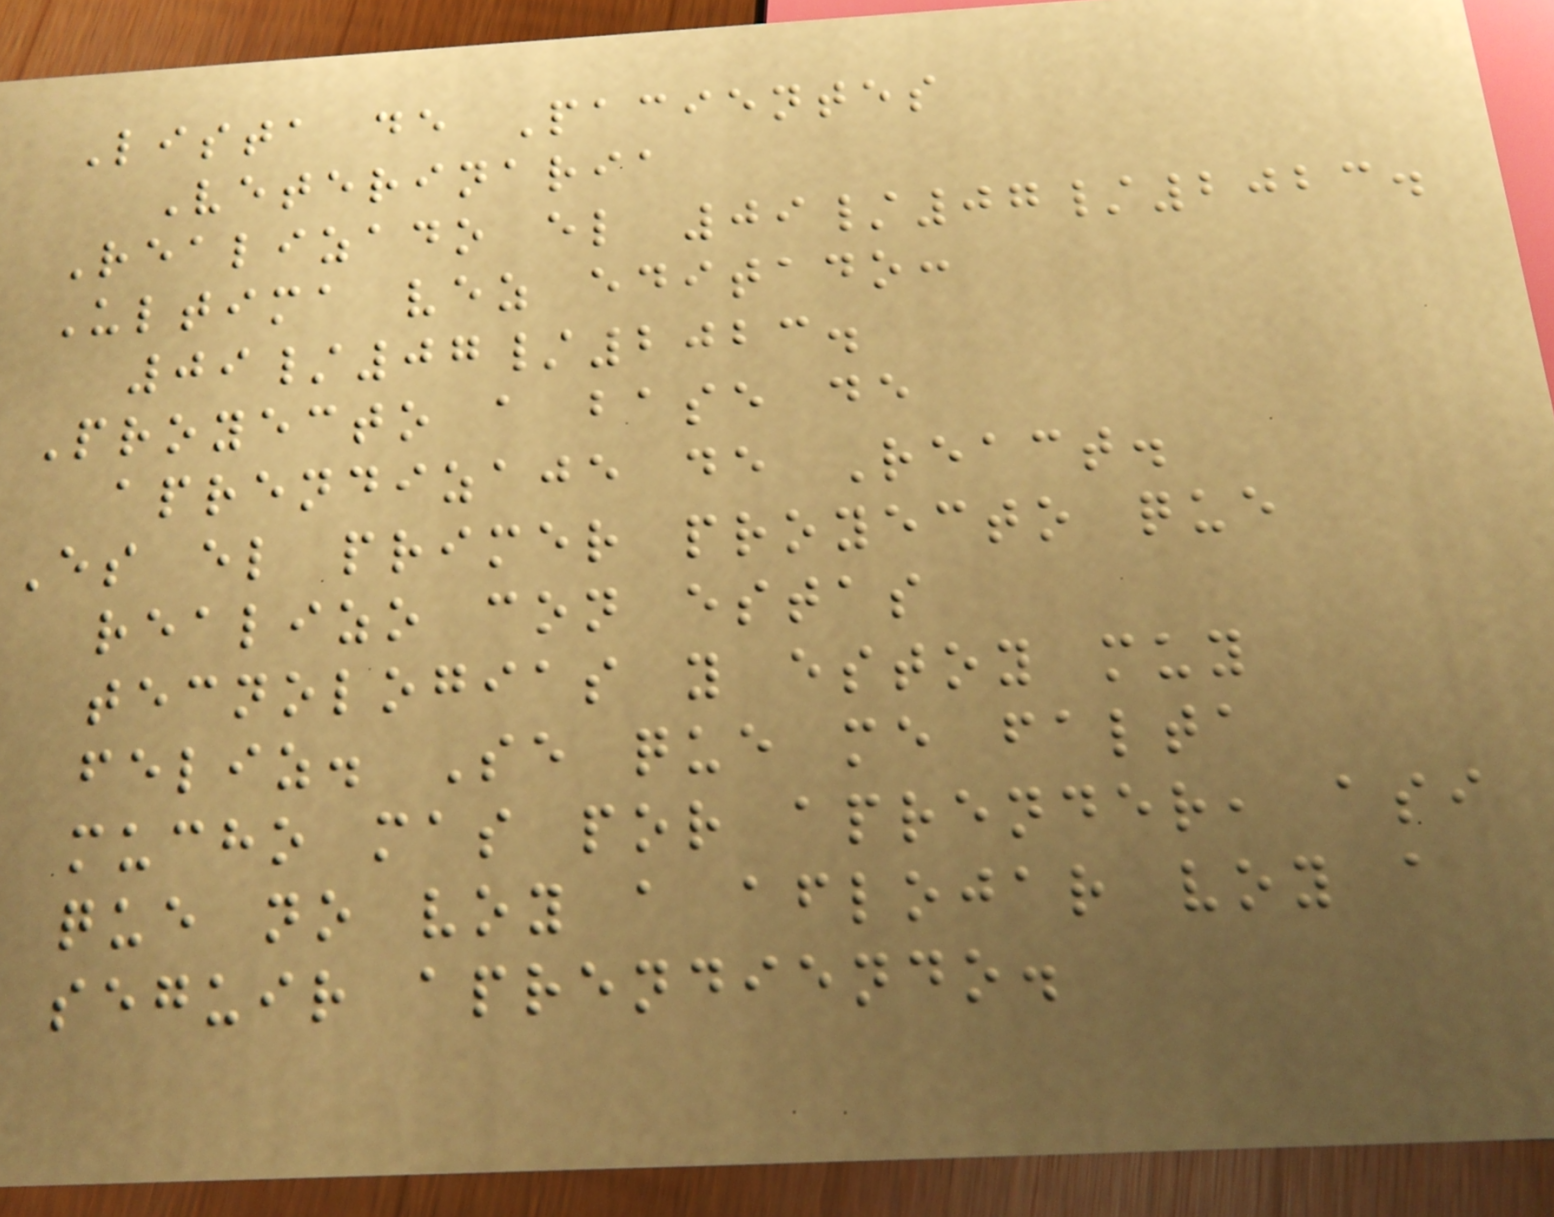Lista de Pacientes
Veterinaria
Realizado el 09/07/2023.
Ultima vez editado:
09/07/2023.
Proyecto a base de
aprendizaje de React.
Es el primer proyecto que
realizo con estas
tecnologias y estoy muy
feliz. Se que me falta
mucho mas por aprender, asi
que no voy a aflojar voy a
seguir aprendiendo.
